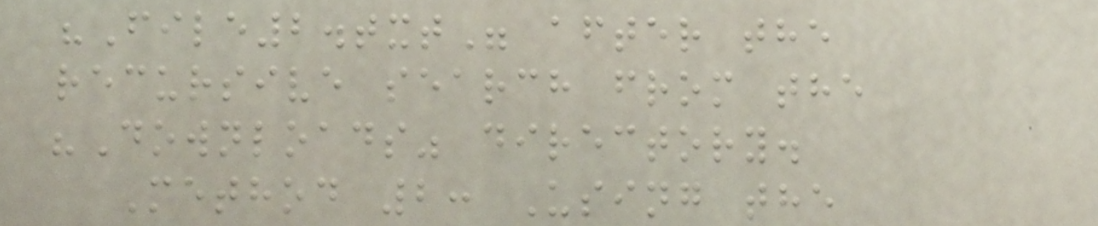"File2.txt" after the
recursive search from the
"Downloads" directory.
Method 2: Using the
